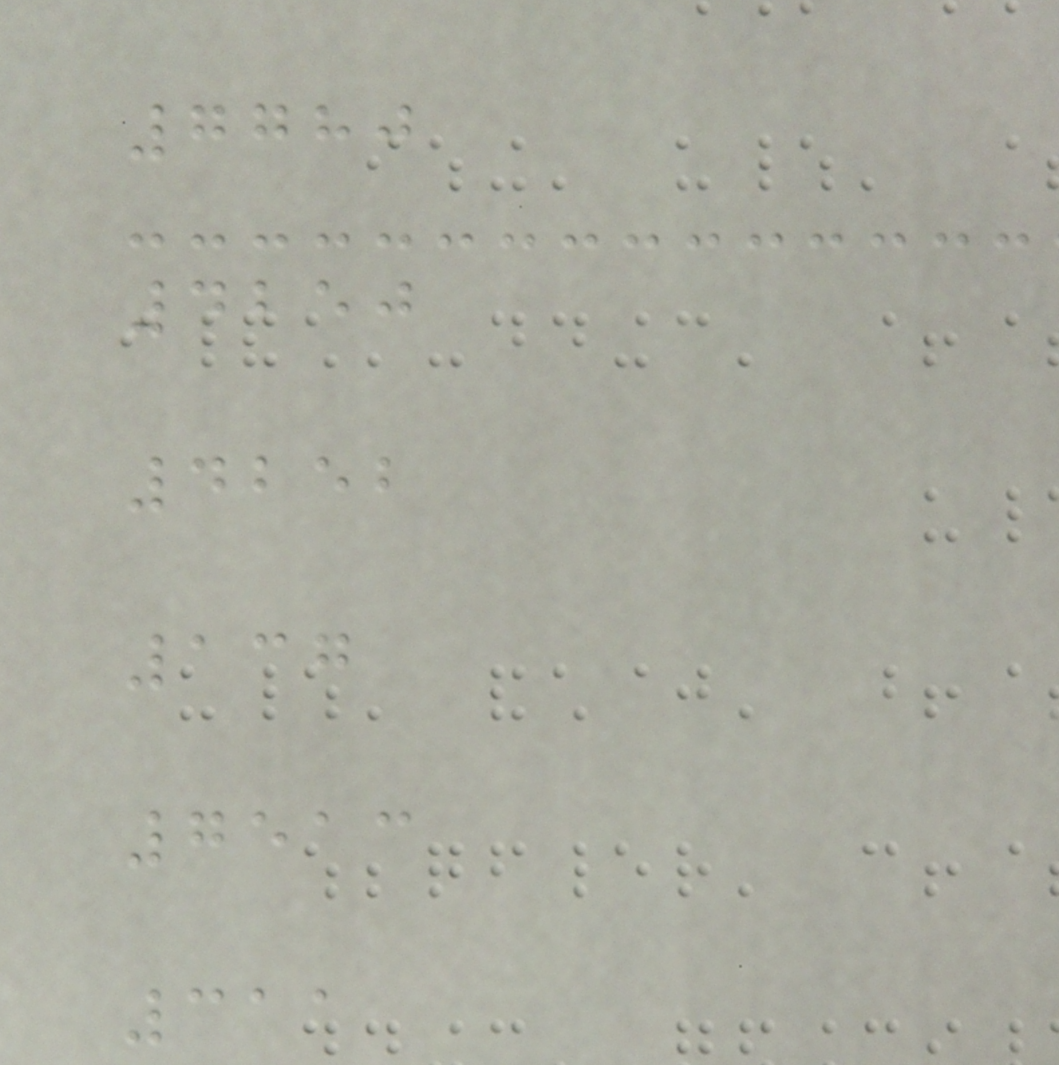7780
4250
4252
137
7513
311
